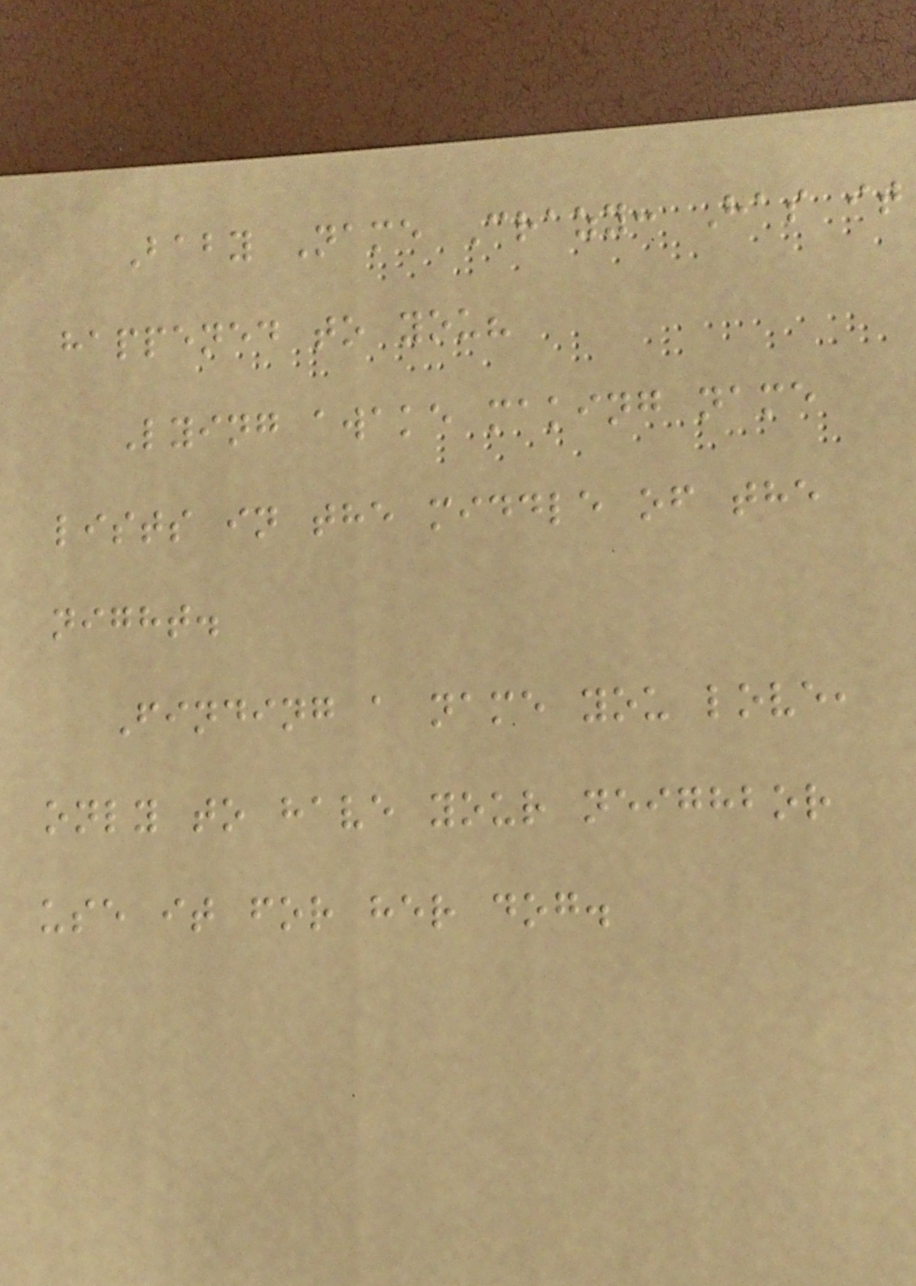Baby Name Crazy: Has it
happened to you?
Lying awake making name
lists in the middle of the
night.
Finding a name you love,
only to have your neighbor
use it for her dog.
